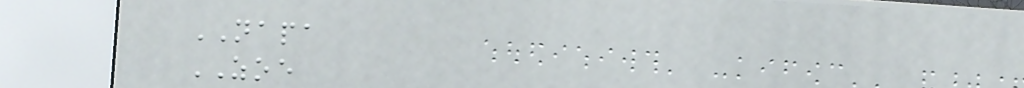NAPA
ZOE
